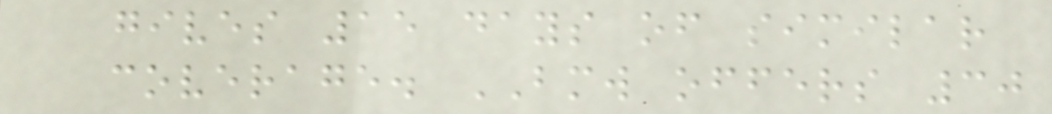gives 15 days of similar
coverage. BMW offers 30
